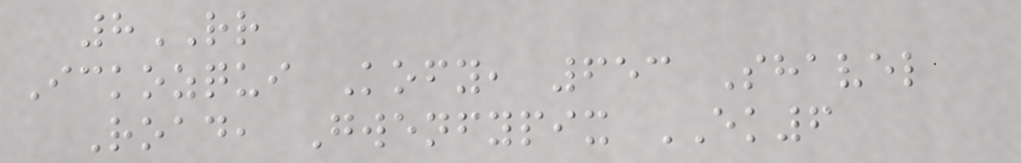8RR
Ickozqui Kofy, 653 Shavel
Road, Gwenfypix EK6
